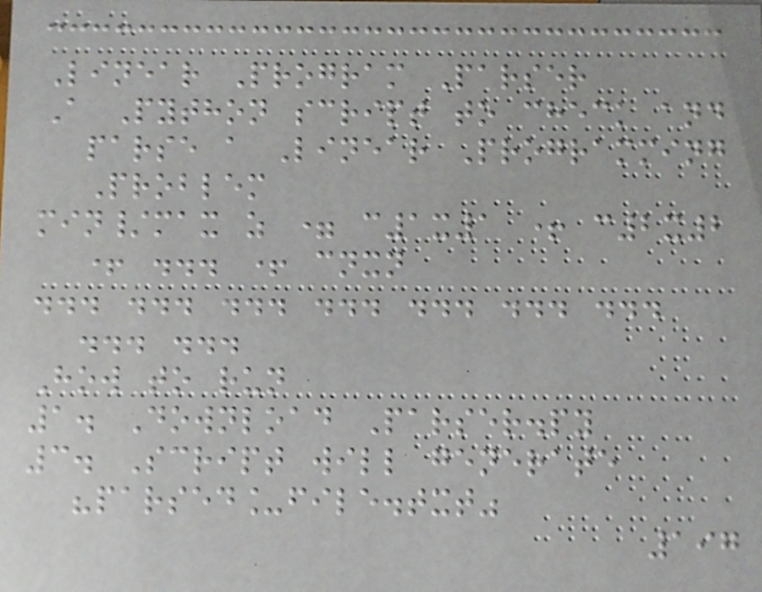Linear Program Parser
A Python script to check and
parse a Linear Programming
Problem
min/max z = c1x1 + c2x2
+ ... + cnxn
... ... ... ... ... ... ...
... ...
How to run
1. Download Parser.py
3. Script will generate
"parsed_file.txt"
197
